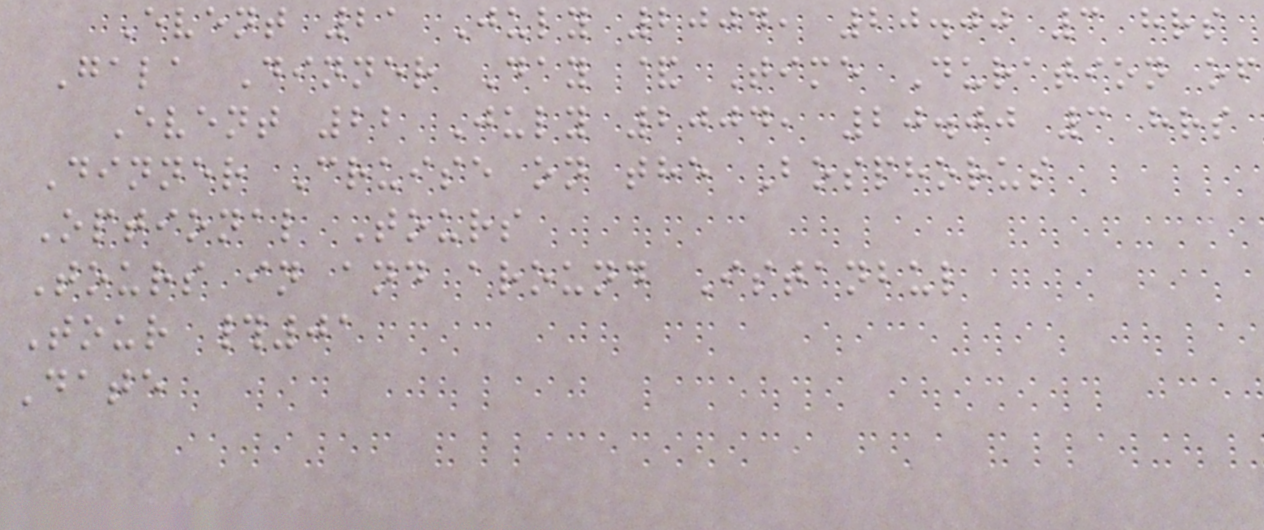Event 21 July 2004, 20.00 3 hrs
Gala Dinner Day & Time Duration of
Event 22 July 2004, 20.00 3 hrs
Dinner Cruise on the Bosphorus
Optional Tours
Tours in and around Istanbul
Tour #01
Date
